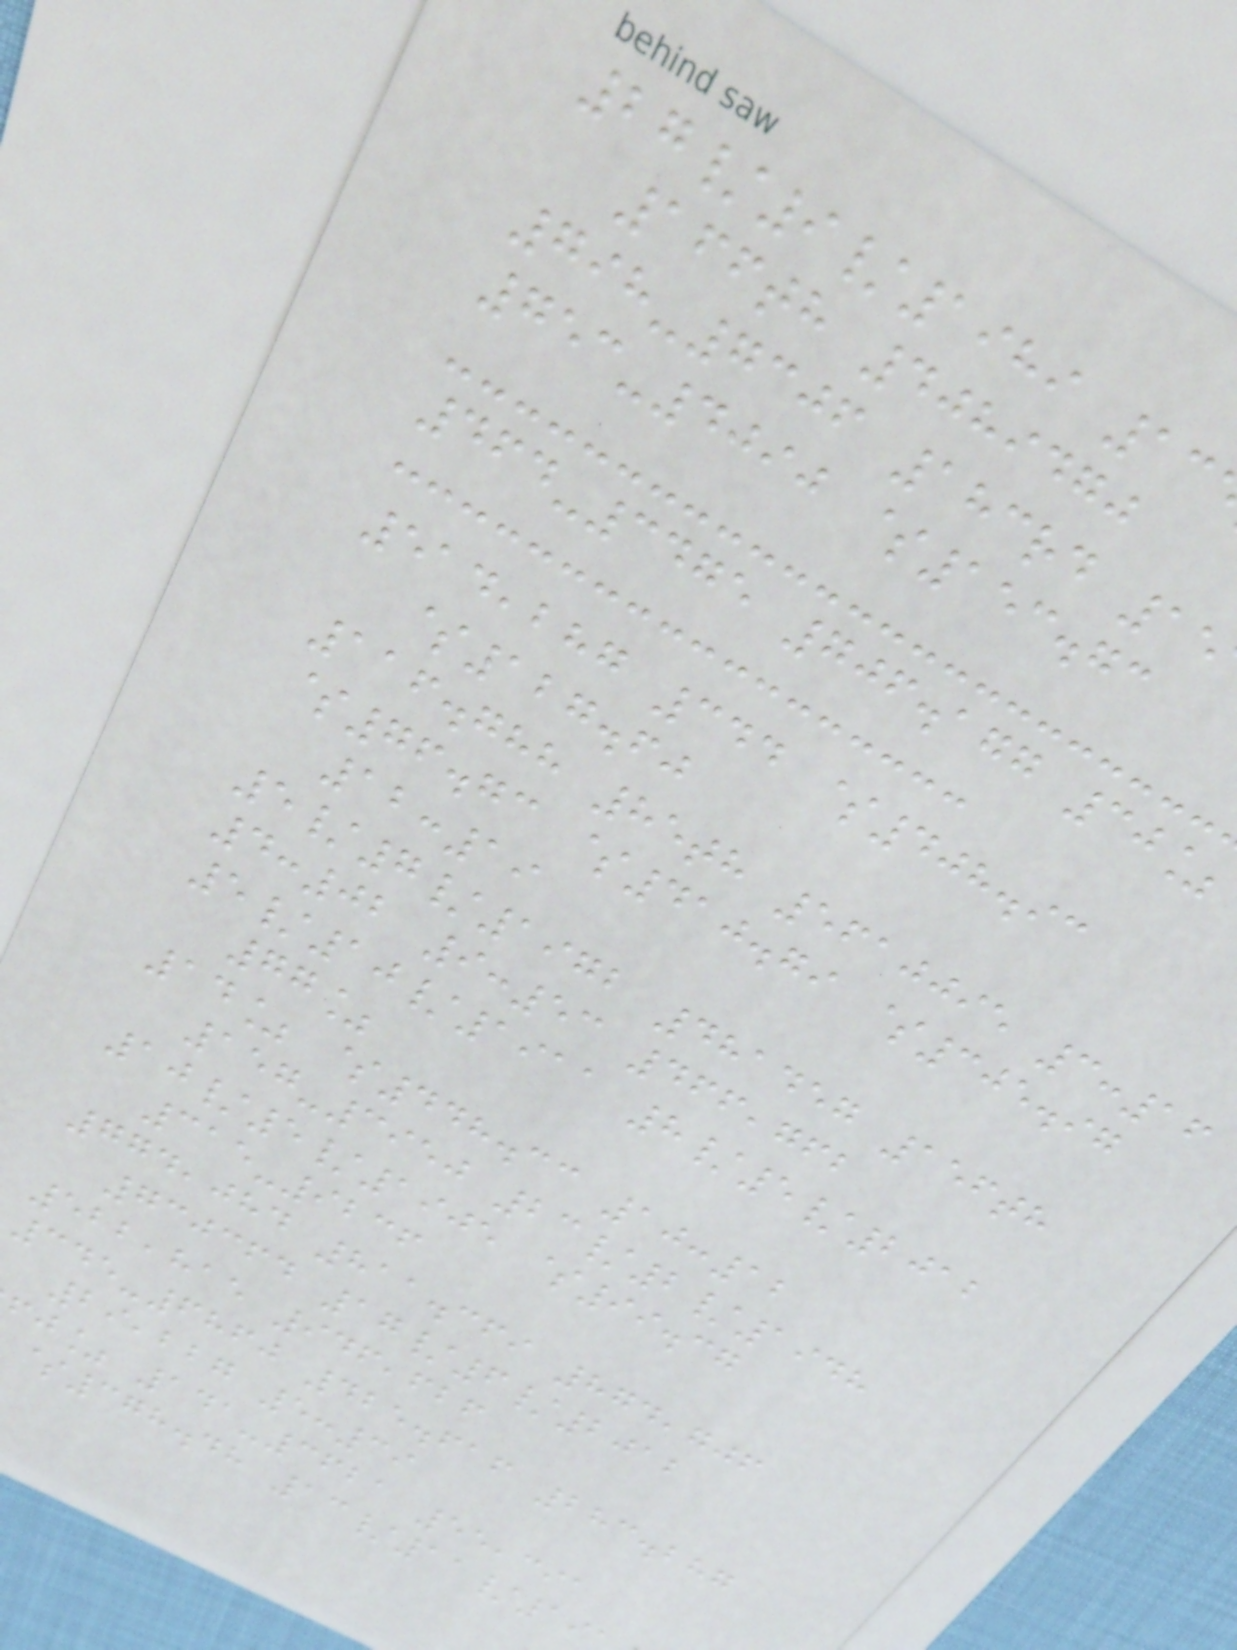27/9/1989 13
166th 4089470
798-7306 183rd 15
753-4090 $153.73
464-3475 706.177 30%
514,287 344 $408.93
$127.60
116.788 85th 5610095 3:16
$76.73 $410.79 $305.97
12:19
5/7/1972 481457 156th
4:02 9:53 466,762
5/10/1911 8/5/2012
77%
14% $448.33 10:12
157-3950 23/2/1948
10/5/1905 $99.37
315-9236
774,084 811.369 874,706
730364 17/6/2012
522,815 946,626
345-6860 425.616 283.287
29,227 5:39
fj% 141-3621 55,391
$378.48 13/11/19
